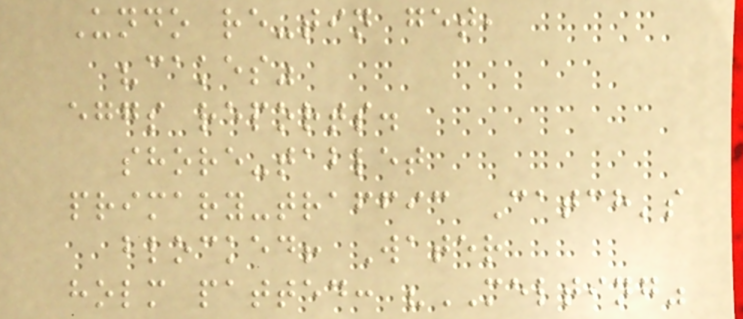Undo re-tin get,
"cakes"
eggs reports.
shore-tablet
primary-traffic Catch's
blocked! Water
holm patted: "MELTING"
